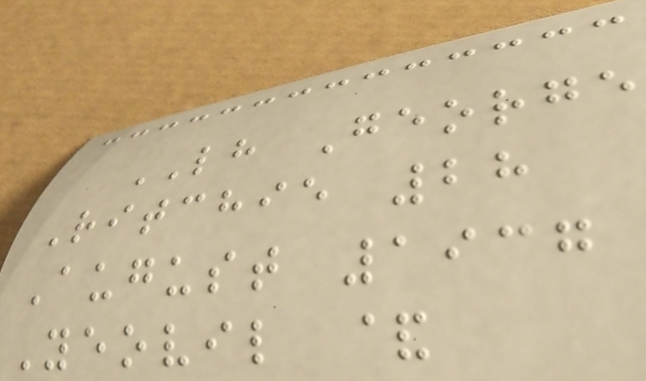LH George
Ritchie 28
August 1937
Yeovil &
